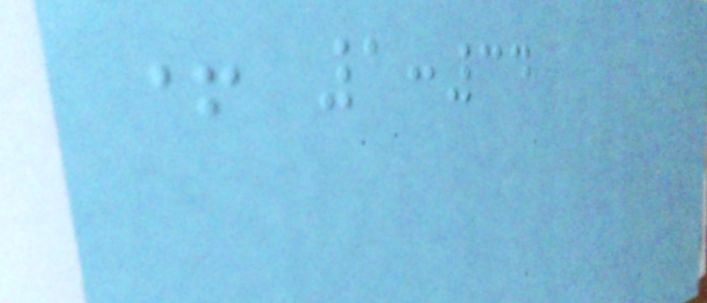+ 1:34
